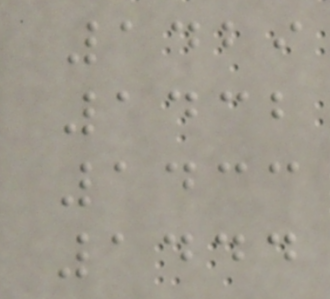1429
1432
1433
1444
